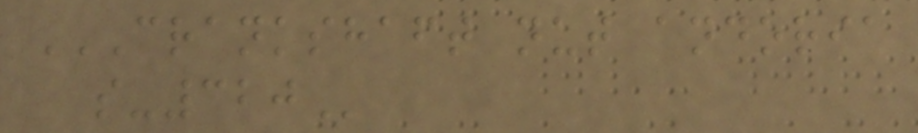CRANKSHAFT NUT ANDORIA
S-320
